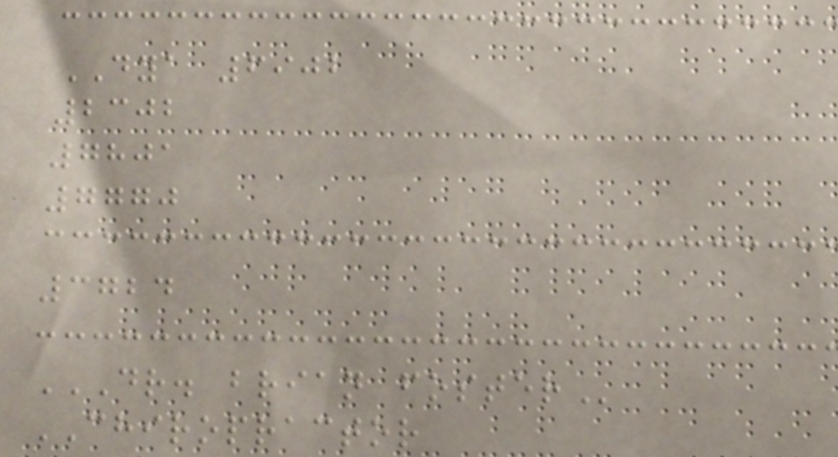DYA 6902
2302
7801
7770
3724
DR. BRIAN FOSTER
CHIROPRACTOR
